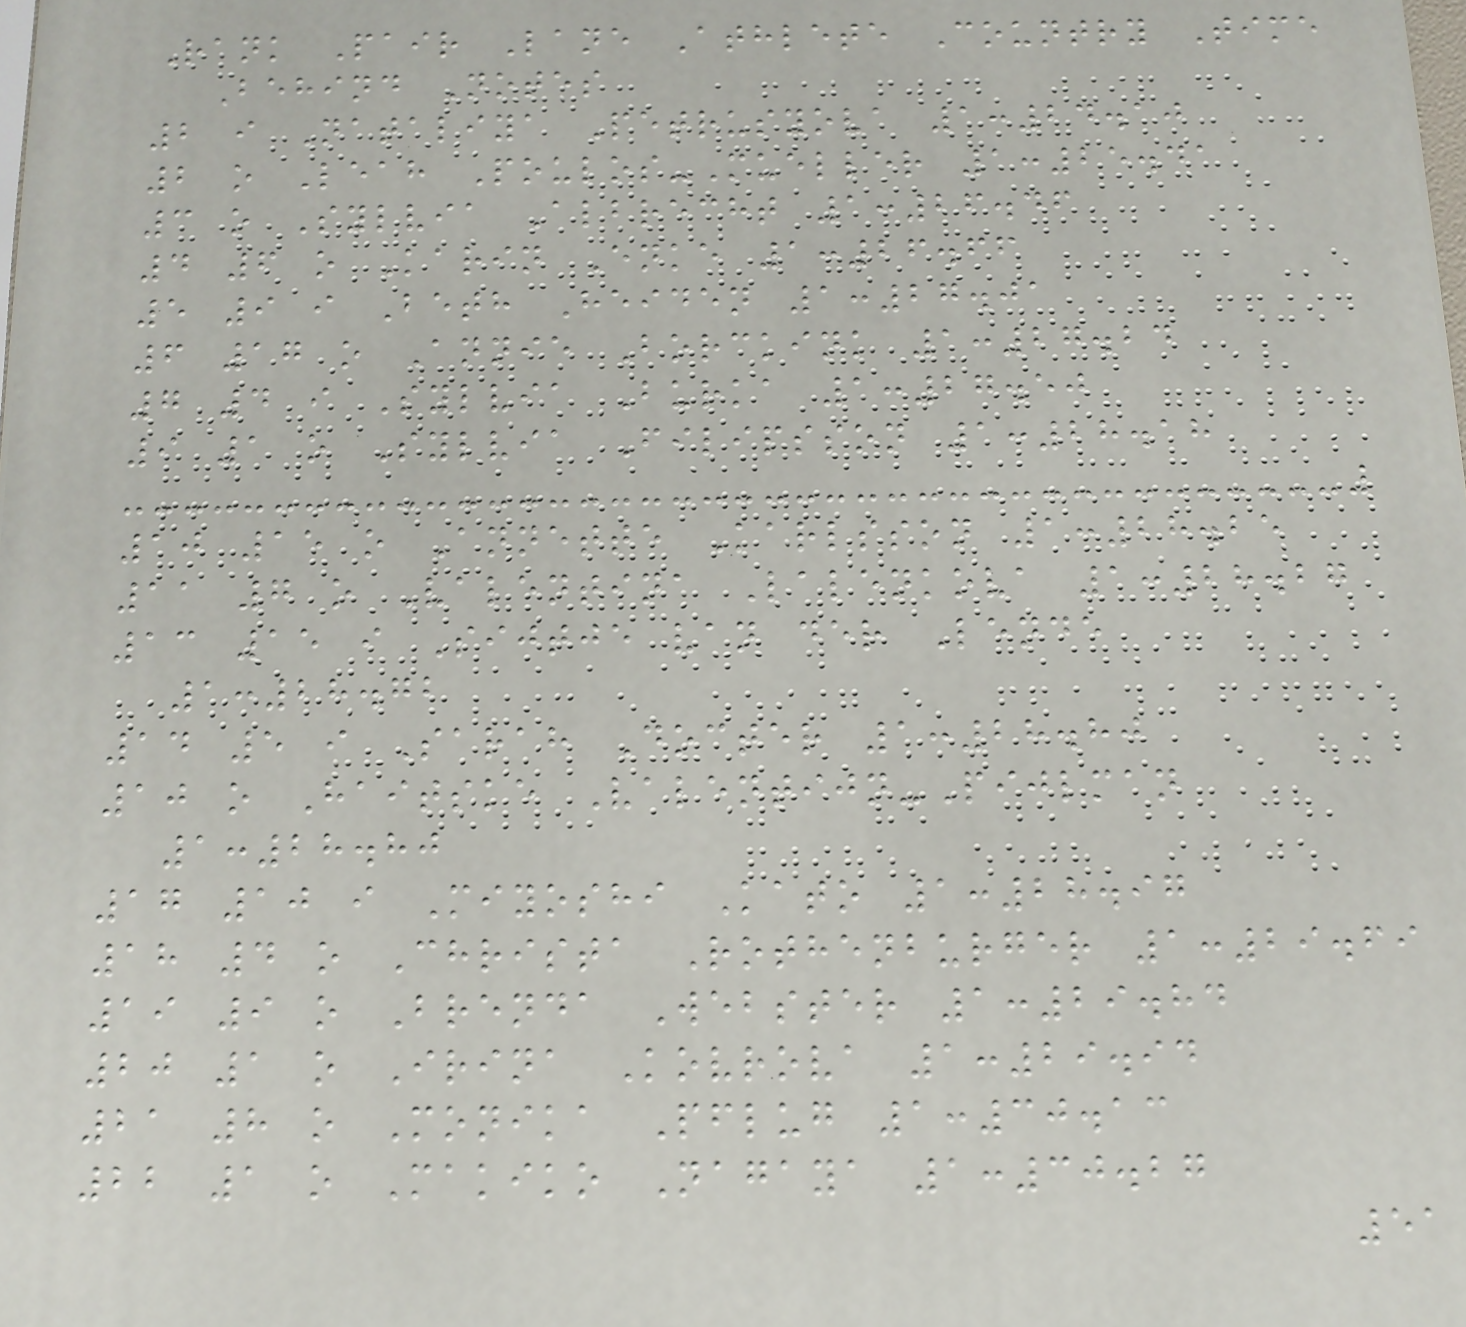Rank Pair Lane Athlete Country Time
Behind Notes
2 i Nataliya Petrusyova 1:24.10
2 o Leah Poulos-Mueller 1:25.41
3 o Sylvia Albrecht 1:26.46
4 6 o Karin Enke 1:26.66
5 9 i Beth Heiden 1:27.01
6 17 o Annie Borckink 1:27.24
7 4 i Sylvia Burka 1:27.50
9 1 o Sylvia Filipsson 1:28.18
10 15 o Annette Karlsson 1:28.25
11 7 o Valentina Lalenkova 1:28.27
13 15 i Sijtje van der Lende
1:28.72
14 5 i Sarah Docter 1:28.80
10 o Haitske Valentijn-Pijlman
1:28.80
17 10 i Miyoshi Kato 1:28.97
18 4 o Christa Rothenburger 1:29.69
19 9 o Brenda Webster 1:29.84
20 1 o Irina Kovrova 1:29.94
21 8 o Monika Pflug 1:30.13
22 1 o Makiko Nagaya 1:30.27
51
